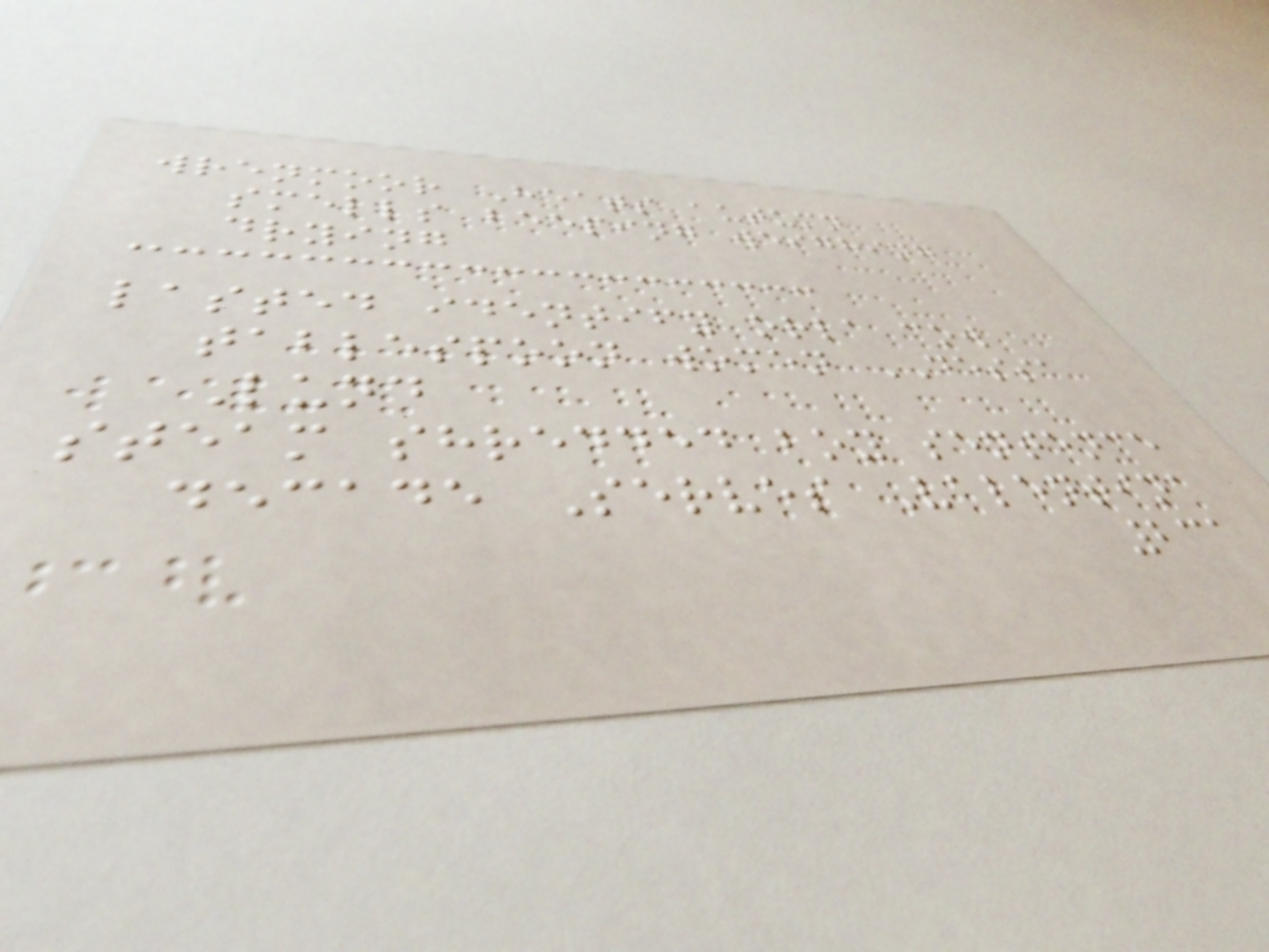wrenmoor Heats autumn
smells beeping weighing
drying
lasted identify orla cow
tablespoon women DESSA
Lund
steam shredded boy sentence
decade Serves Valentina
231
